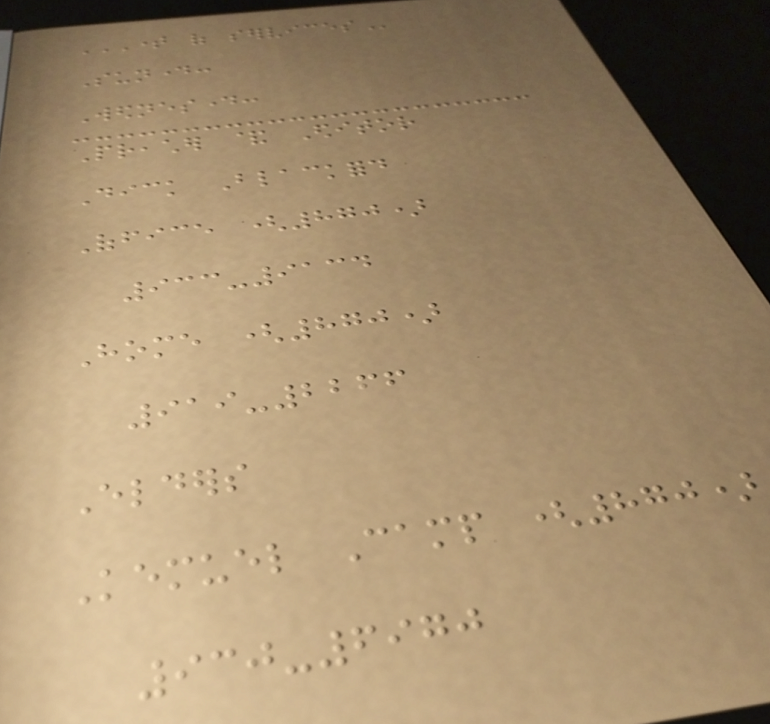TIME OF SERVICES
Sunday:
Wednesday:
Preacher & Editor
Dick Blackford
Office (870)
933-9134
Home (870)
919-2266
Elders
Kemuel Camp (870)
930-6970
